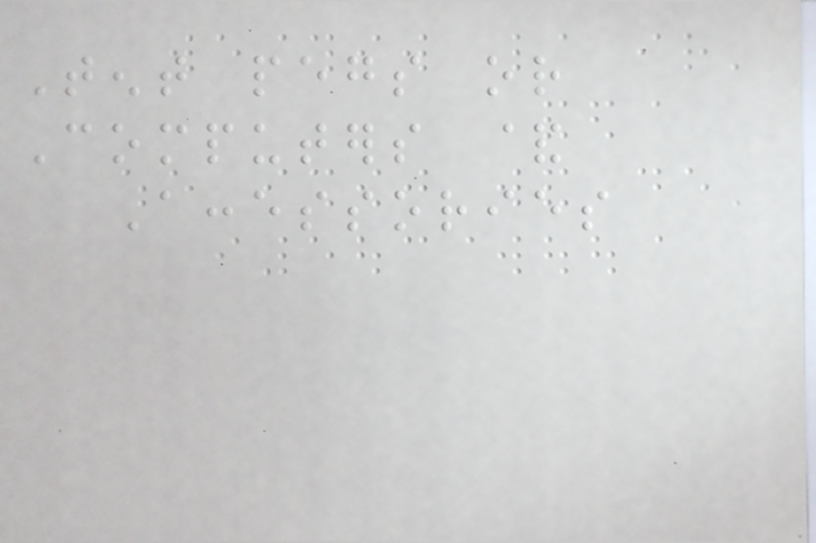Tent pegs or
Computers &
Accessories
